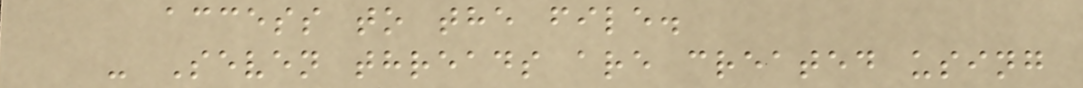access to the file.
- Seven threads are created using
